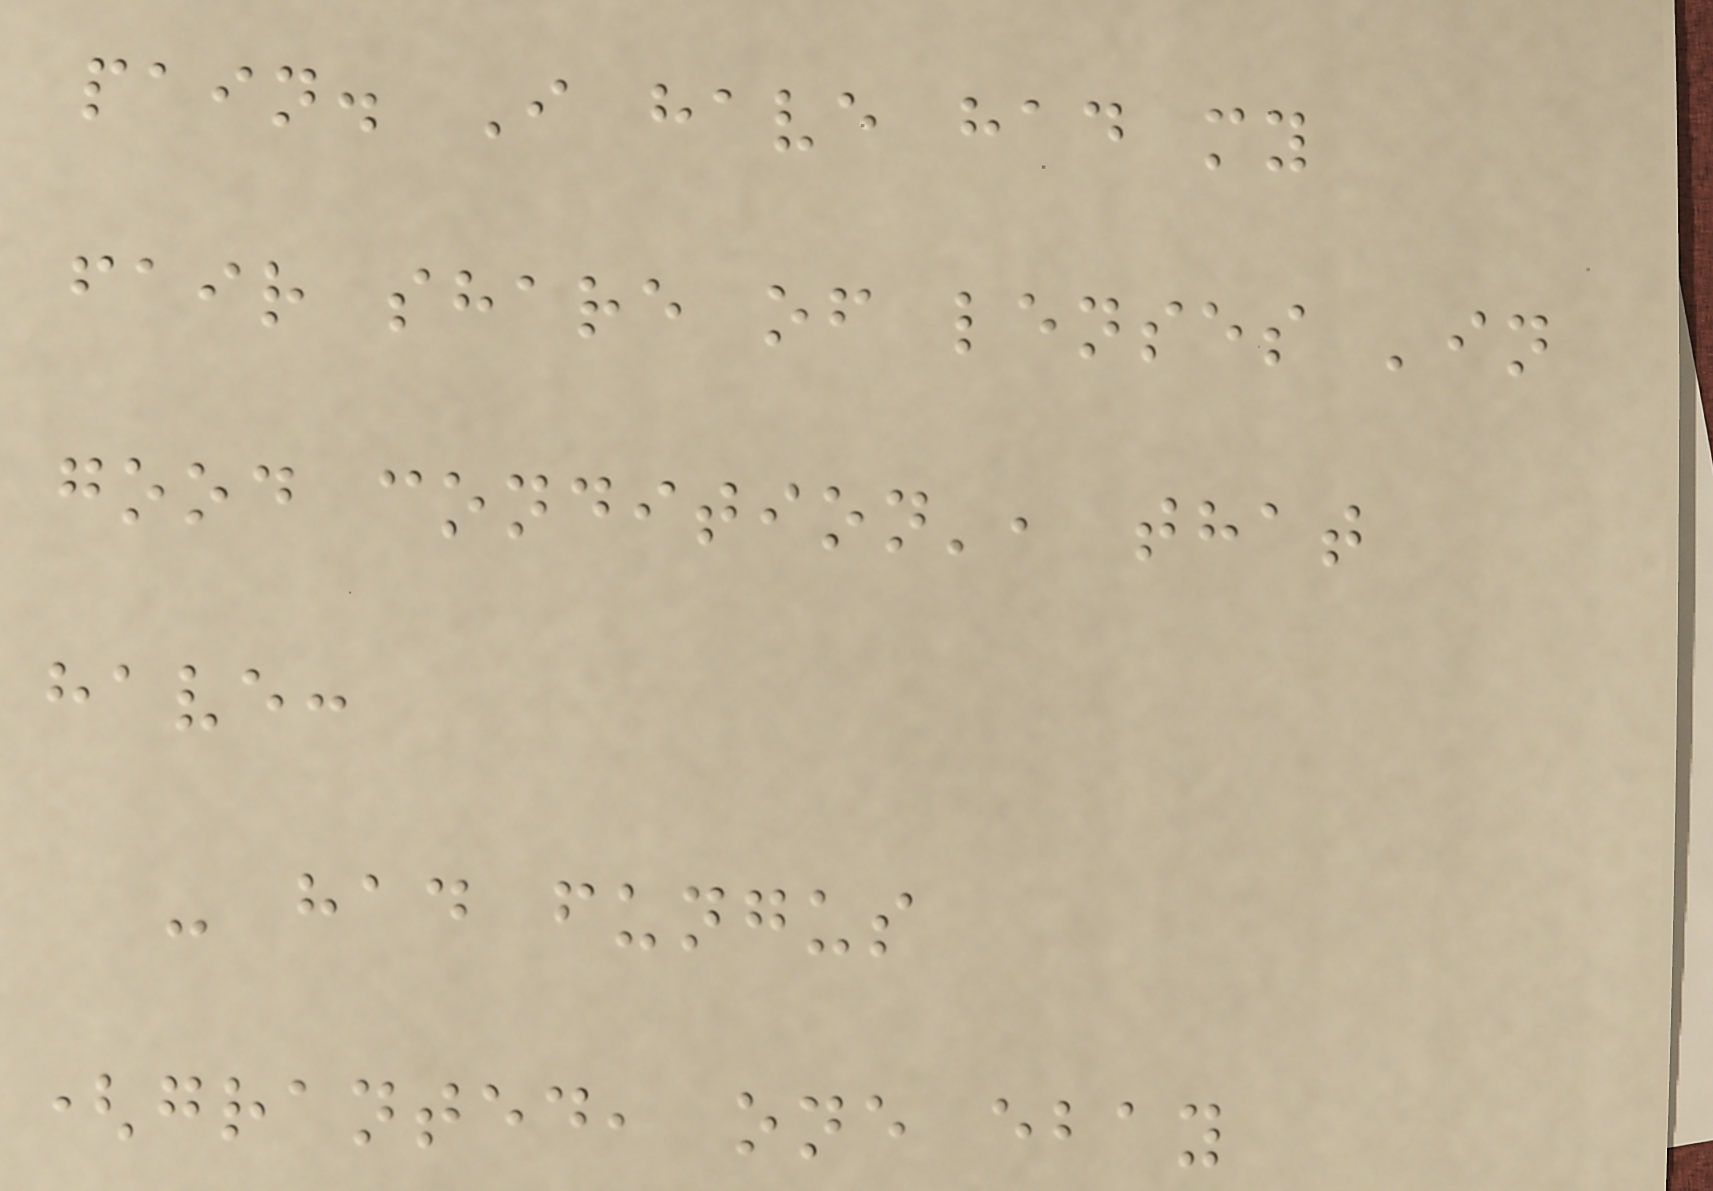pain. I have had my
fair share of lenses 'in
good condition', that
have:
- had fungus
(granted, one ebay
